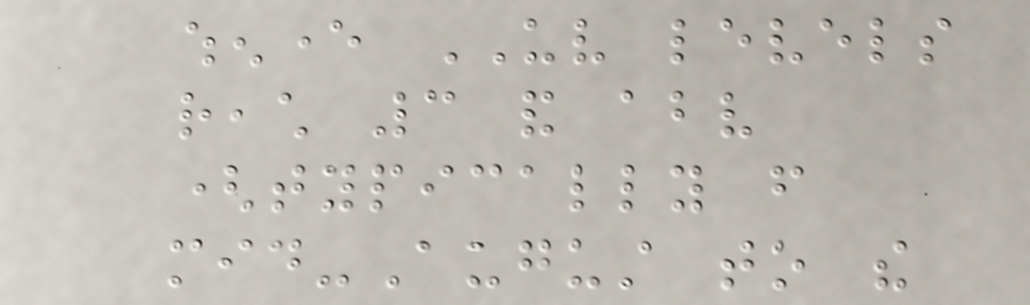whenever UV levels
reach 3 and above
(typically from
mid-August to the
